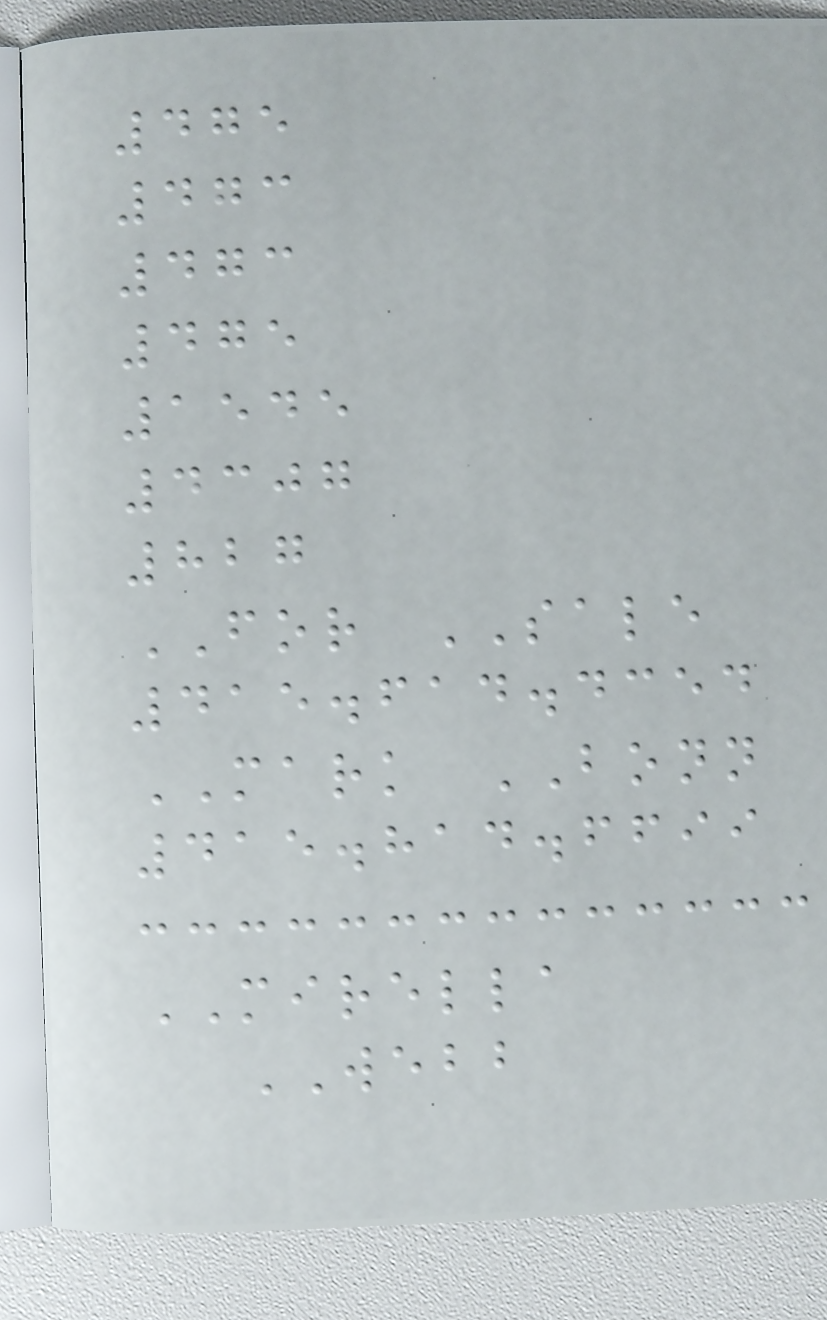475
473
473
475
1545
4307
827
FOR SALE
415.614.4354
MARK BONN
415.814.6699
MIRELLA
WEBB
